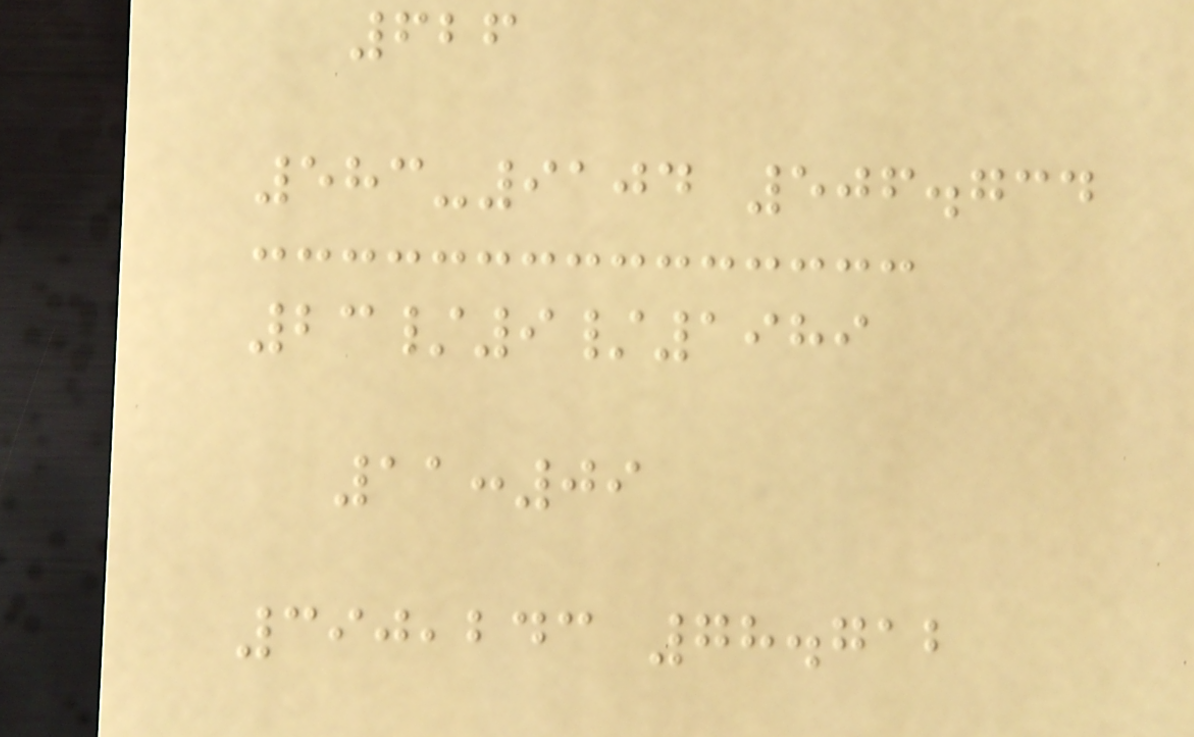626
583-9104 506.734
23/9/1989
11:09
390,243 78.712
